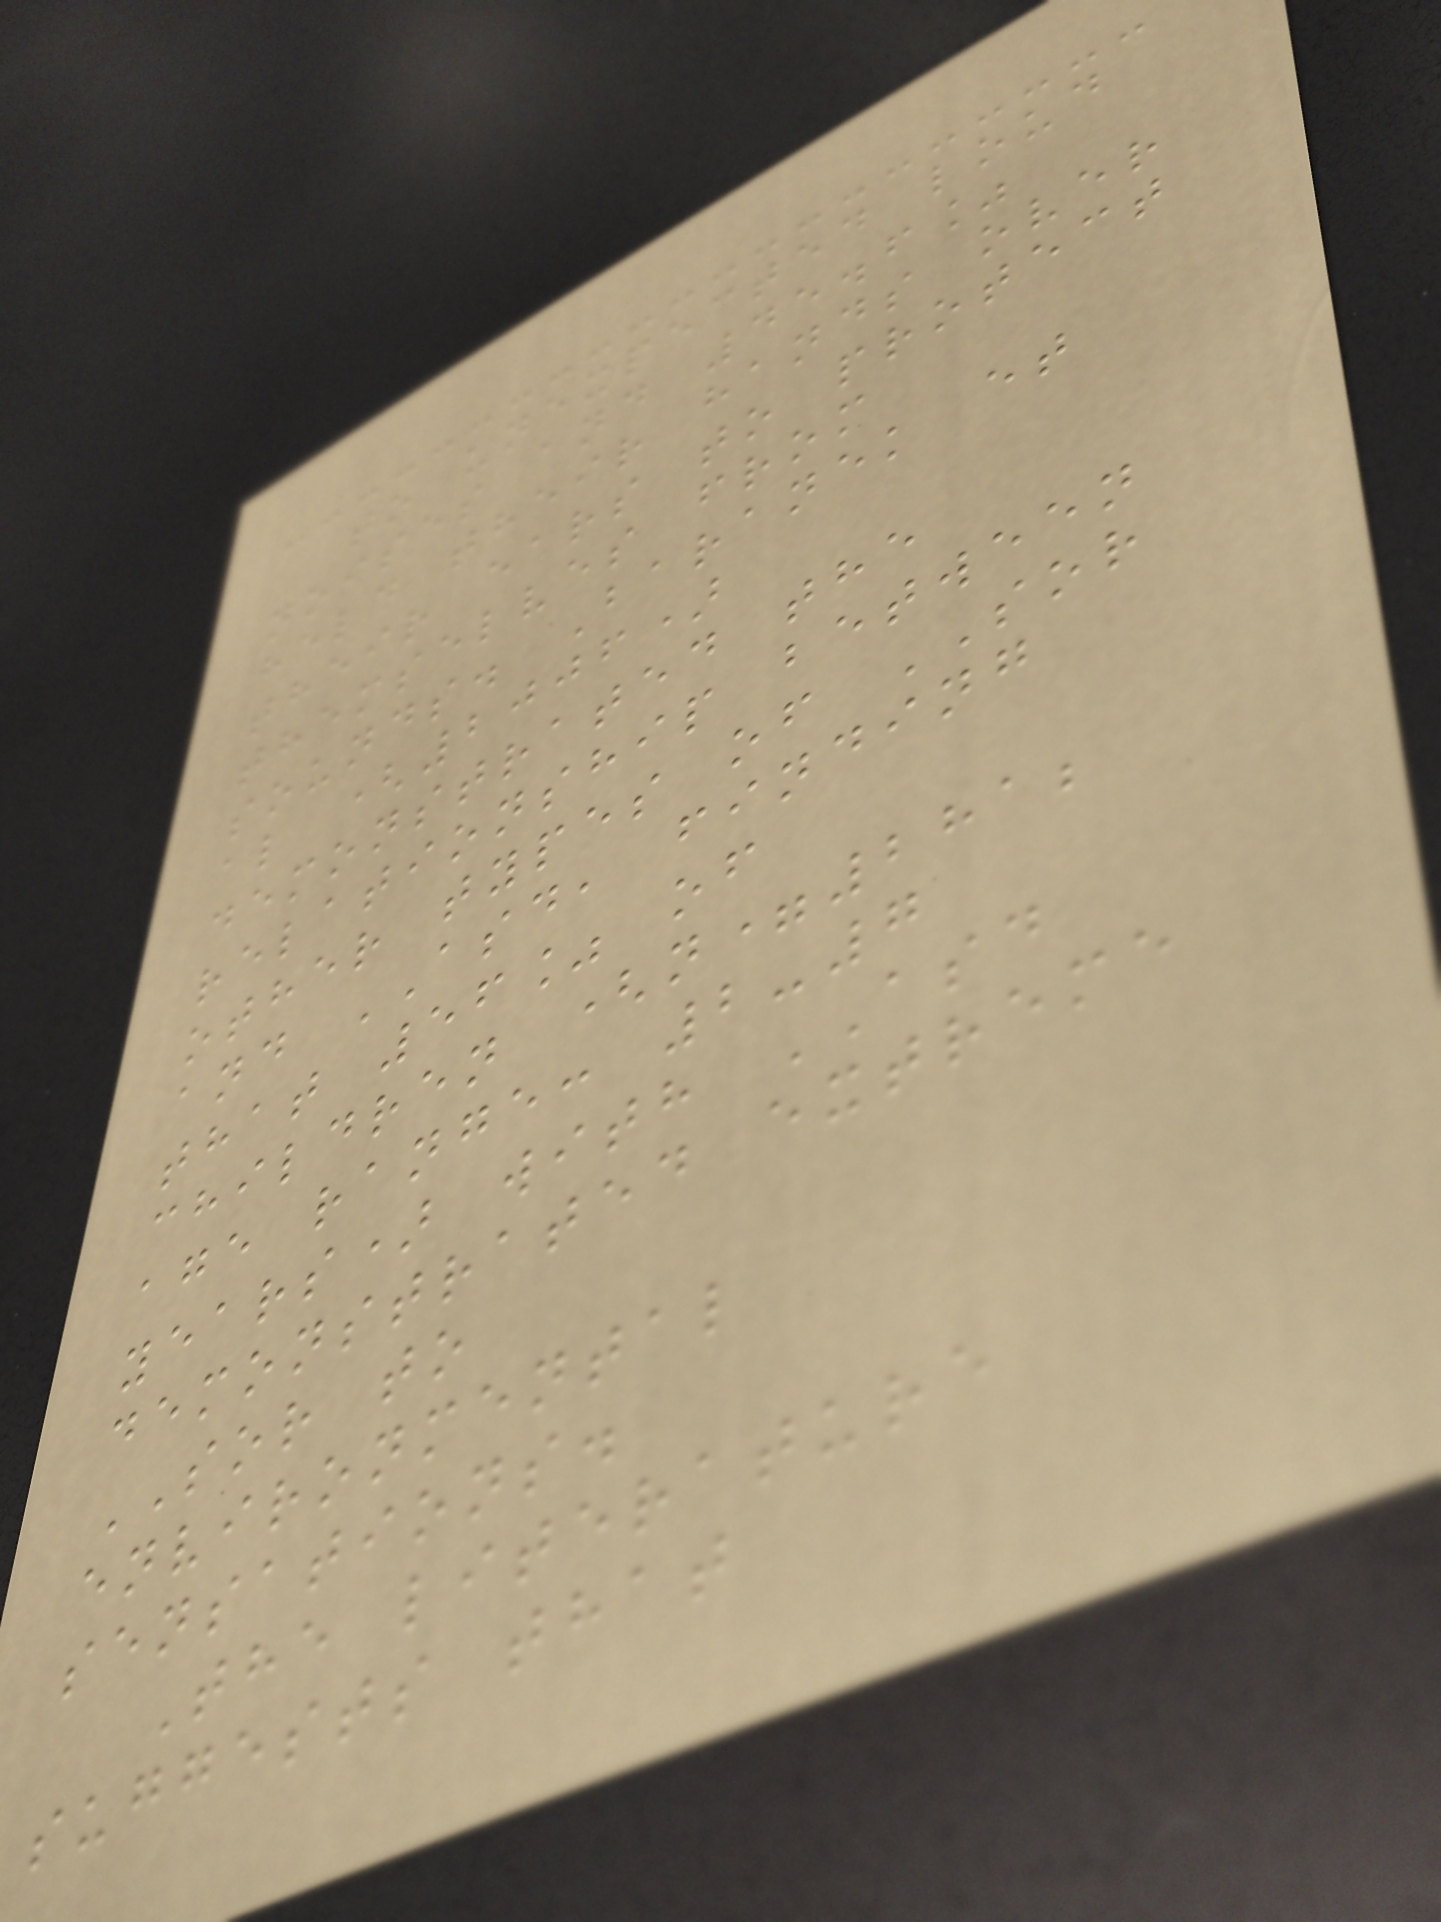to unexpected loud
noises and 45.6%
held their hands over
their ears to protect
themselves from
sounds. Baranek et
al (2006)
demonstrated the
relationship between
other types of SOR
and ASD, finding
that 56% of
children (n=281;
age range: 2-7
years) with ASD
demonstrated extreme
SOR to
environmental
sensations.
The literature
suggests that
